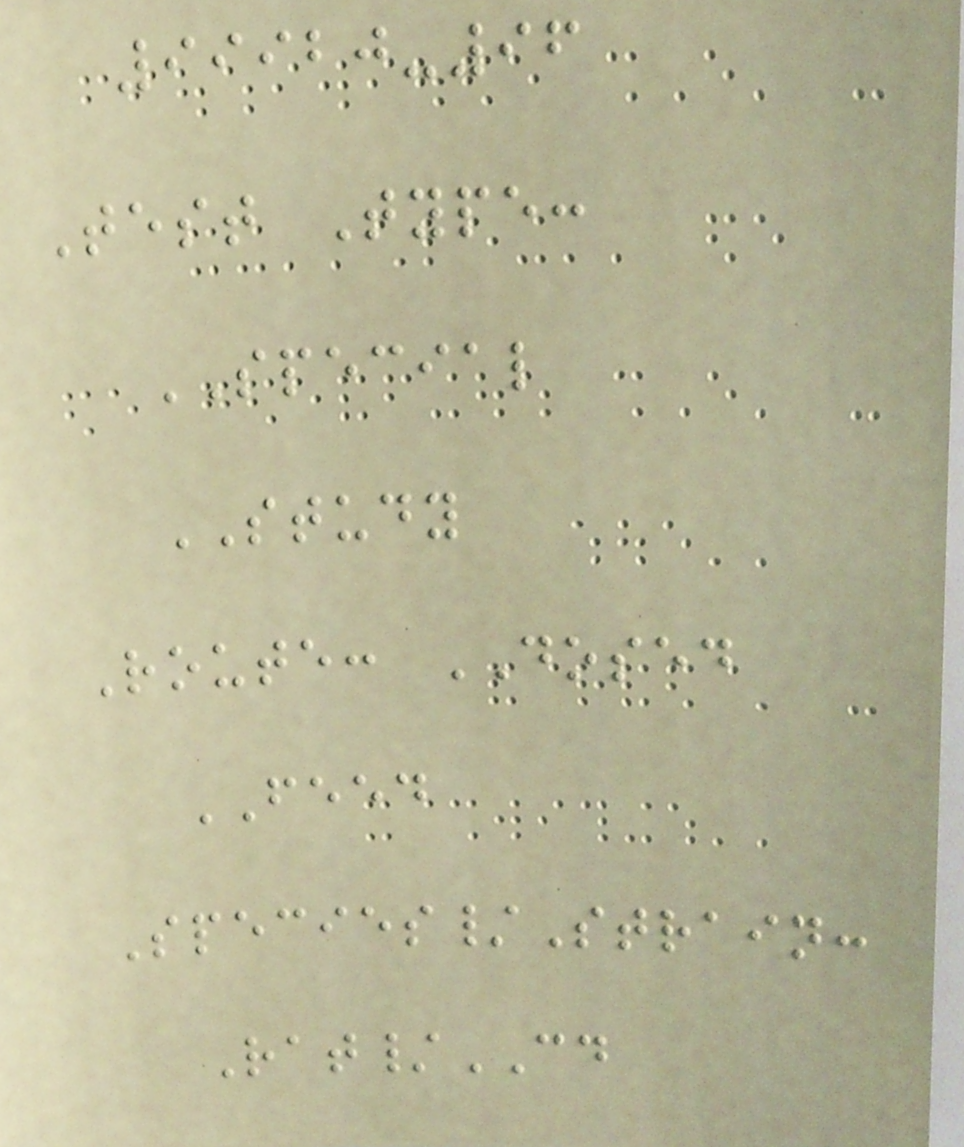99920-96
Test Type:
SPECIAL
STUDY
Route: DOSED
FEED
Species/Strain:
Rat/CD
